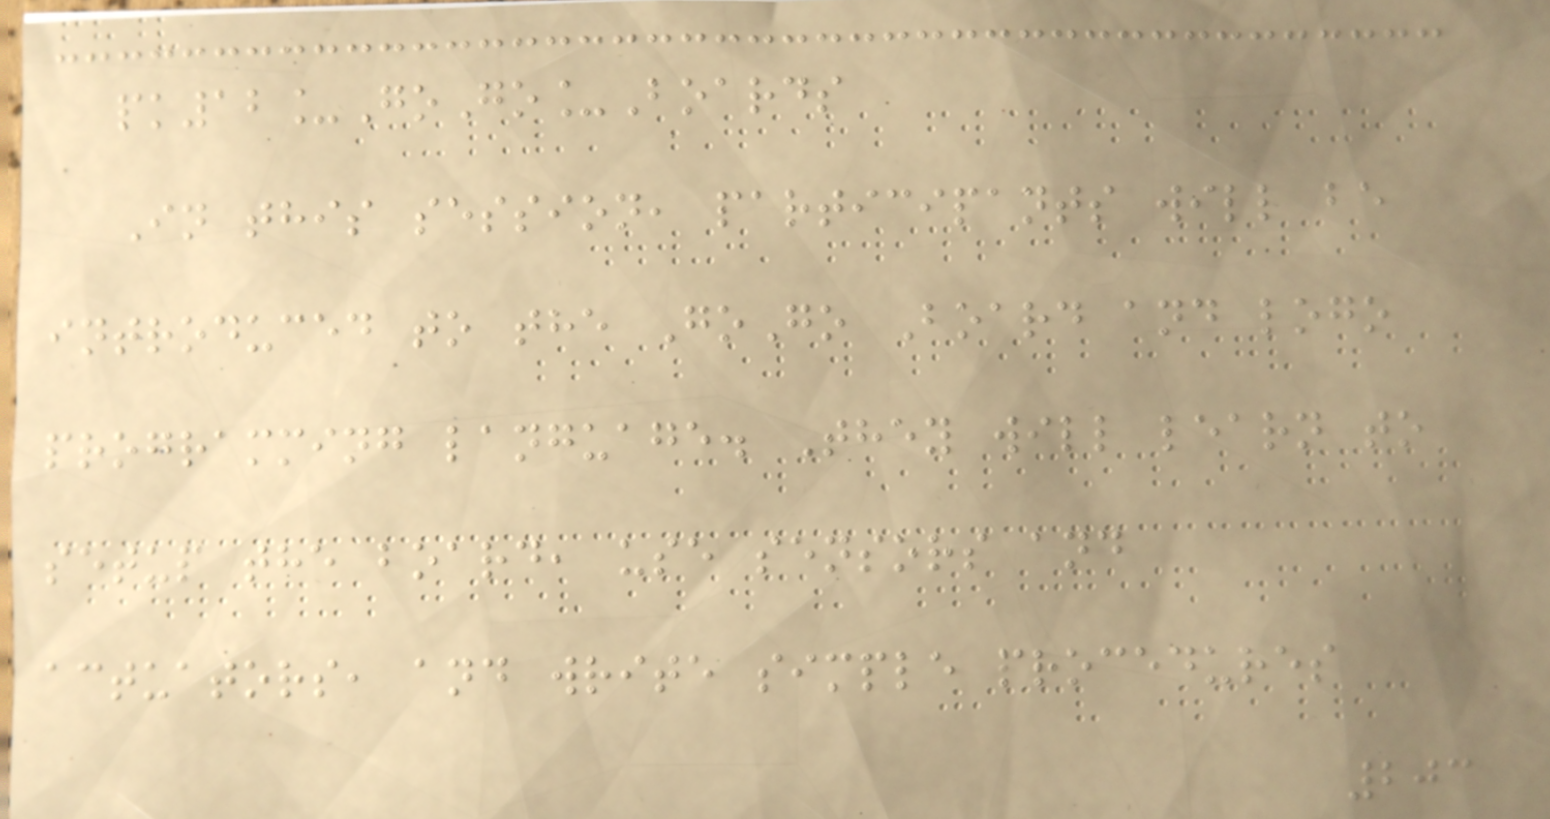pk12_GoGo_Boards
In this session, participants will be
introduced to the GoGo Board and logo
programming language. They will learn to
setup the board, use sensors and
actuators, and write simple procedures
203
